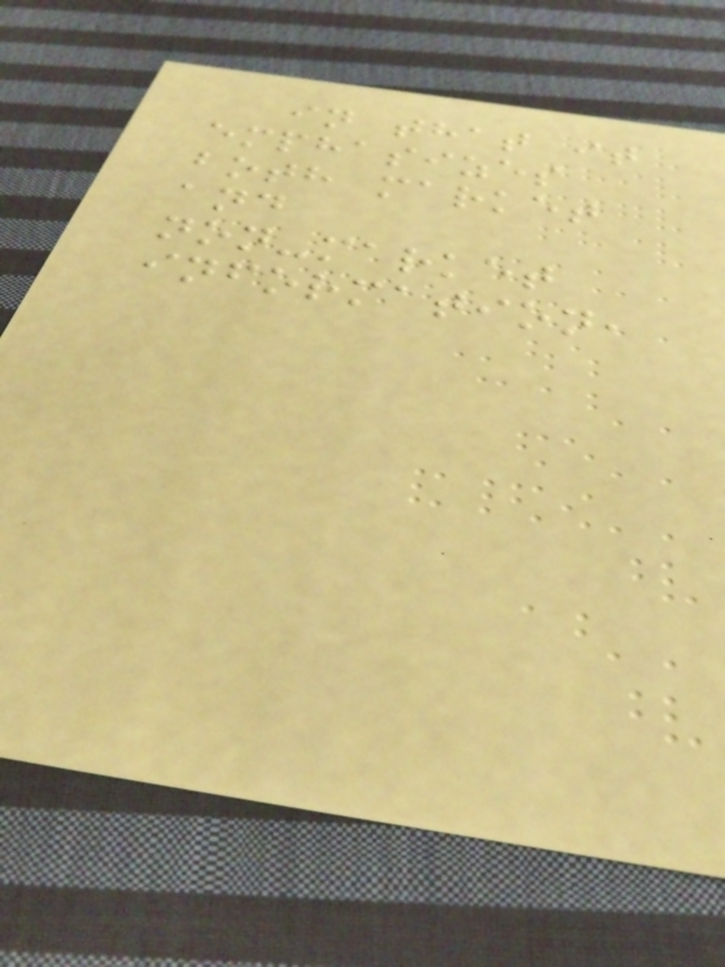in that it
emphasizes
both market
and
non-market
information,
